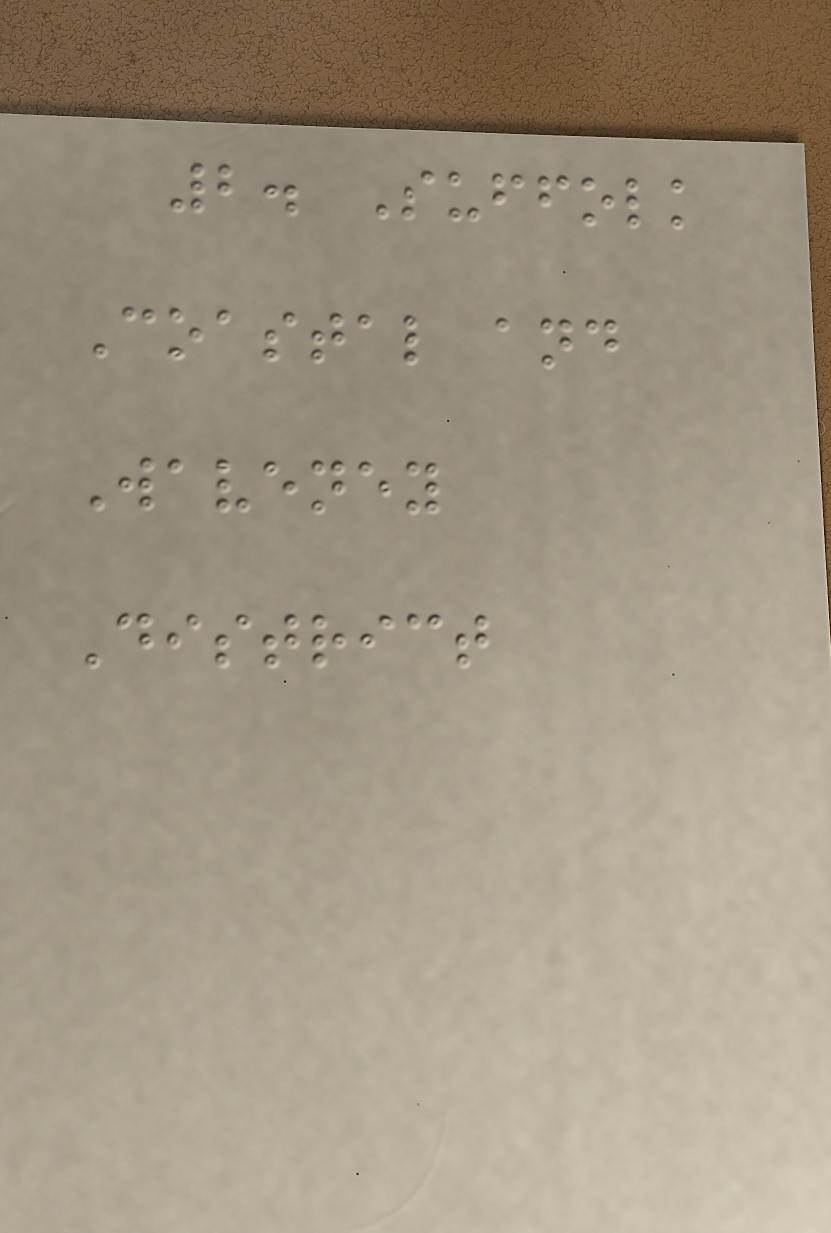2. Suffolk
Coastal and
Waveney
District
